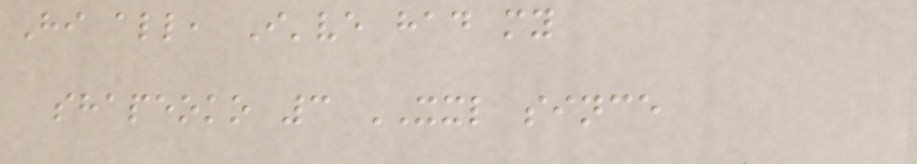Hi all, I've had my
shapeoko 3 XXL since
